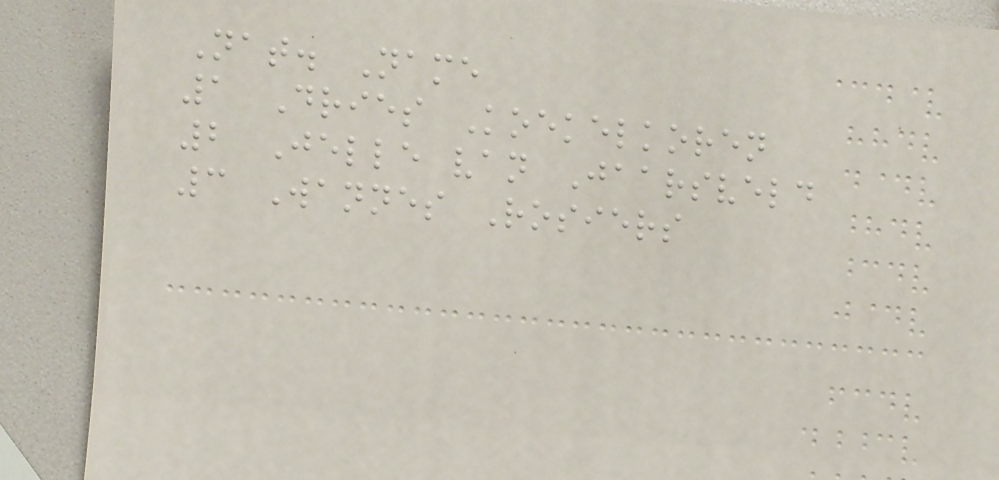Nat. Name
1 Dries Koekelkoren
2 Jelle van Jaarsveld
3 Wannes Rosiers
